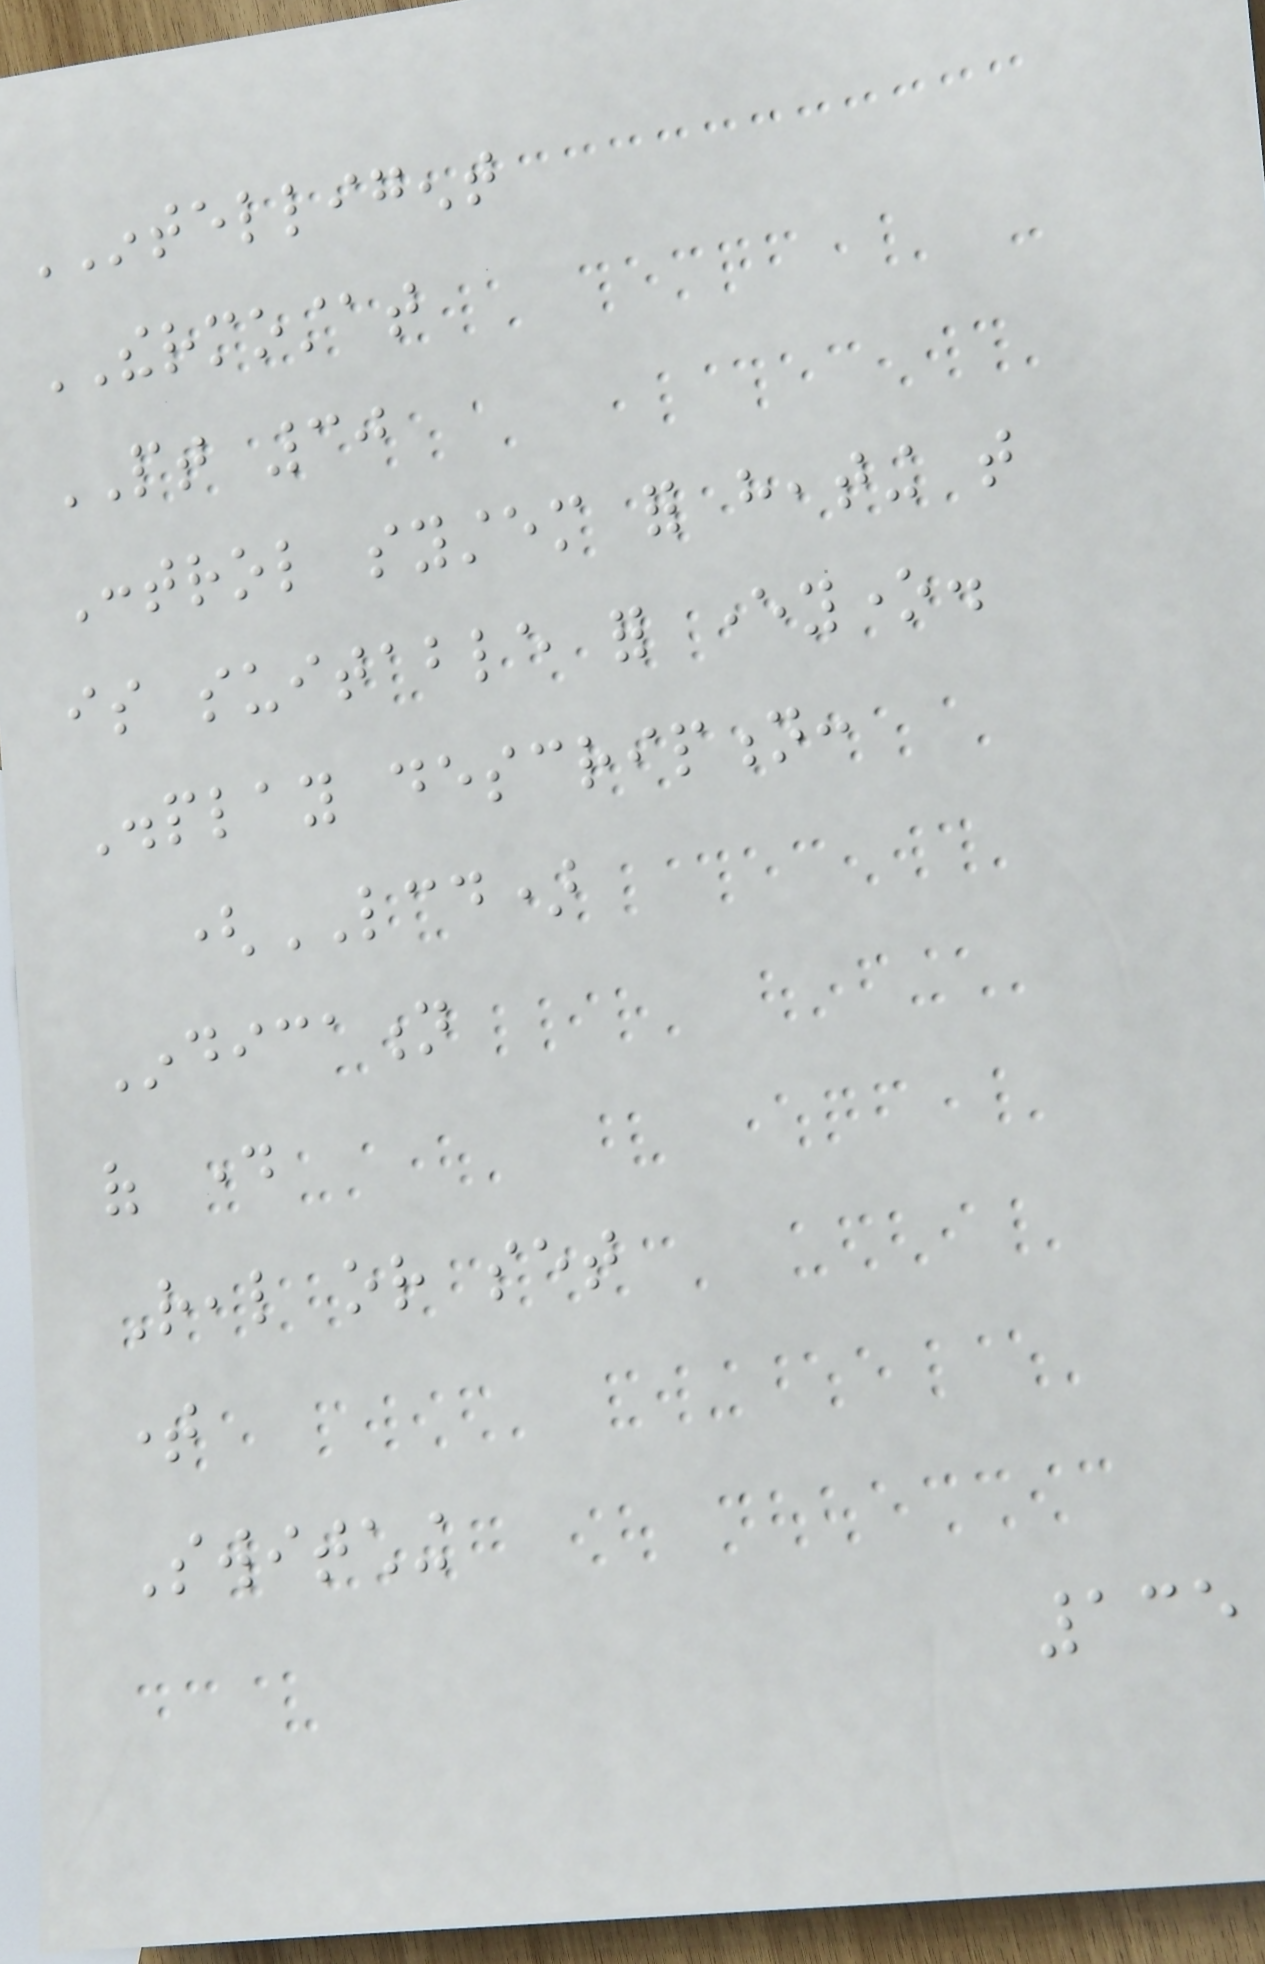INTELLIGENT
THERMOSTAT
PT 30
Control system for heating that
is suitable for everyone.
Display description:
(LCD)
Indication
of day
Real or set
time
Switching
135
